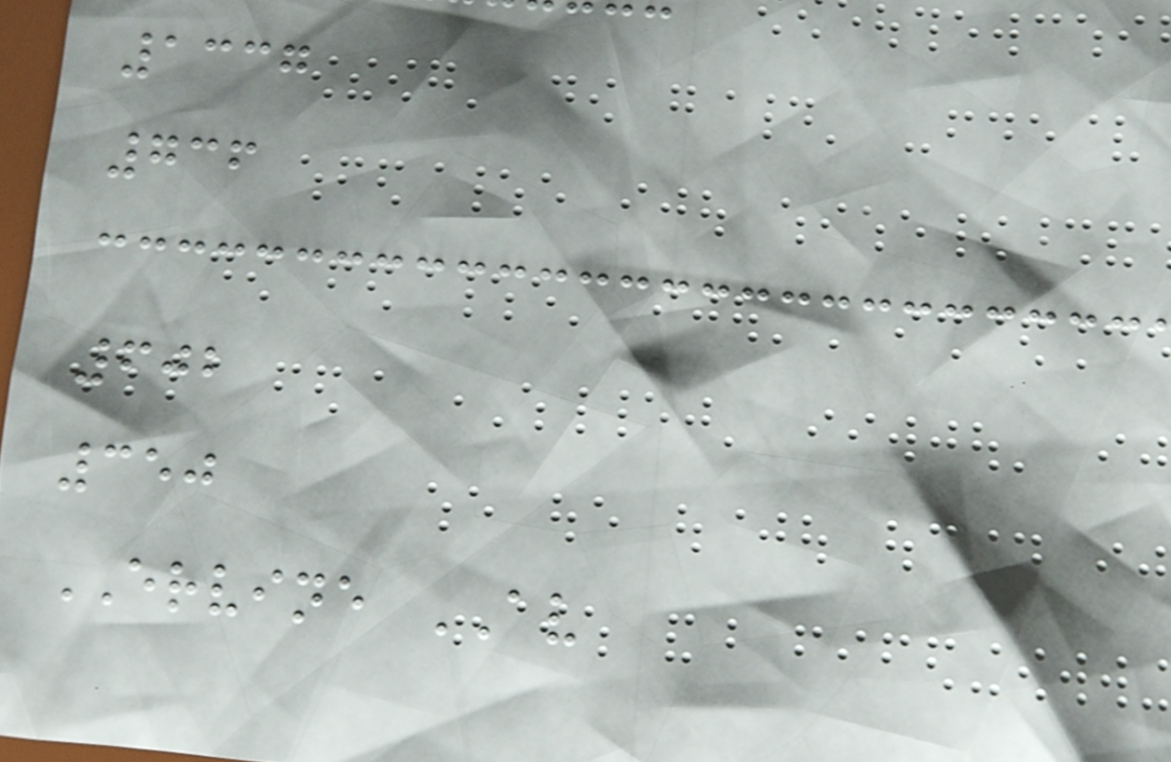1337
736
602
350
ERVINE AV
